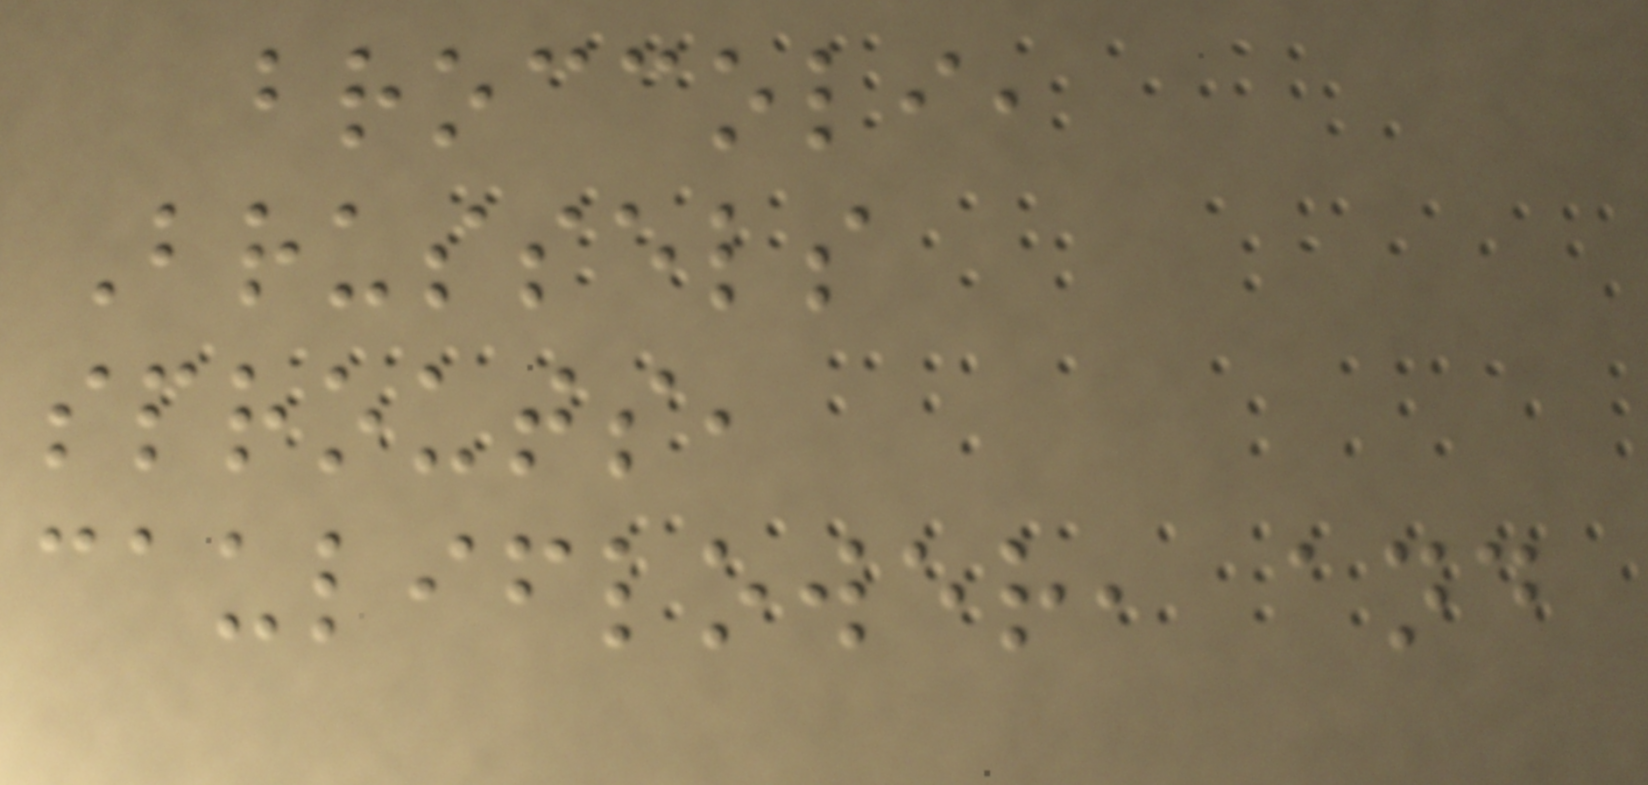broccoli,
Brussels
sprouts,
cauliflower, and
